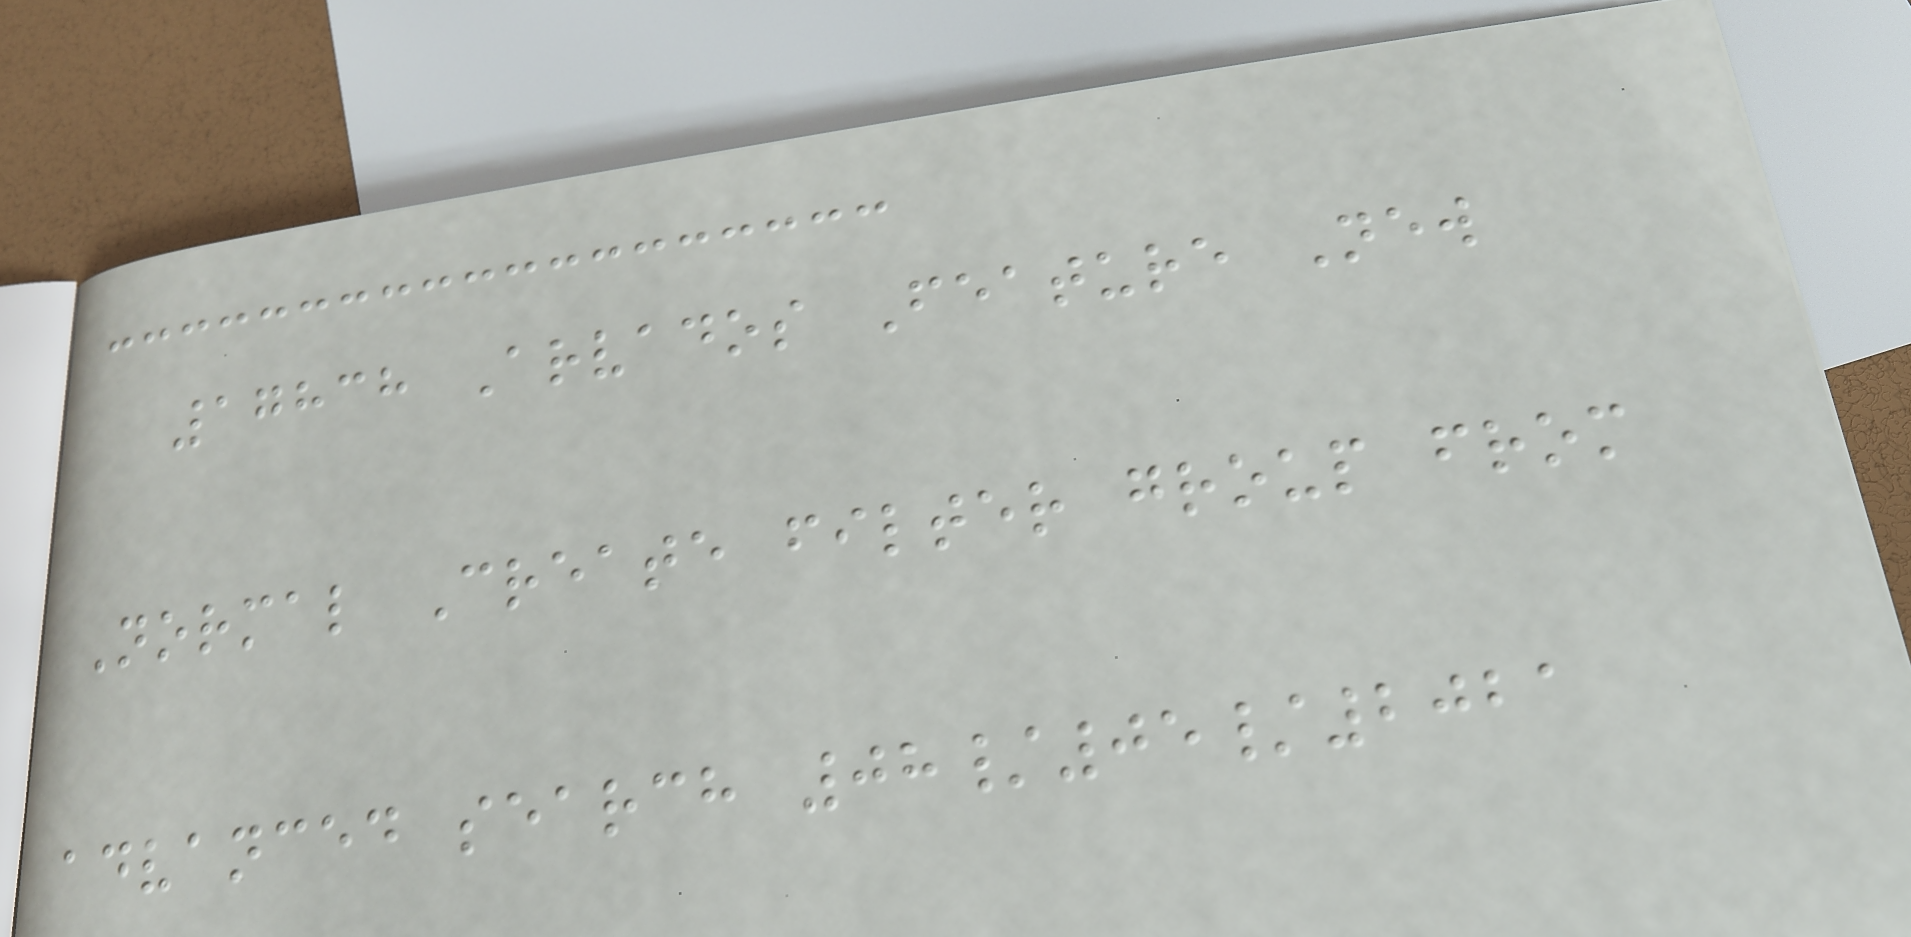17838 Arvados Feature New
Normal Create filter group from
advanced search 08/05/2021
